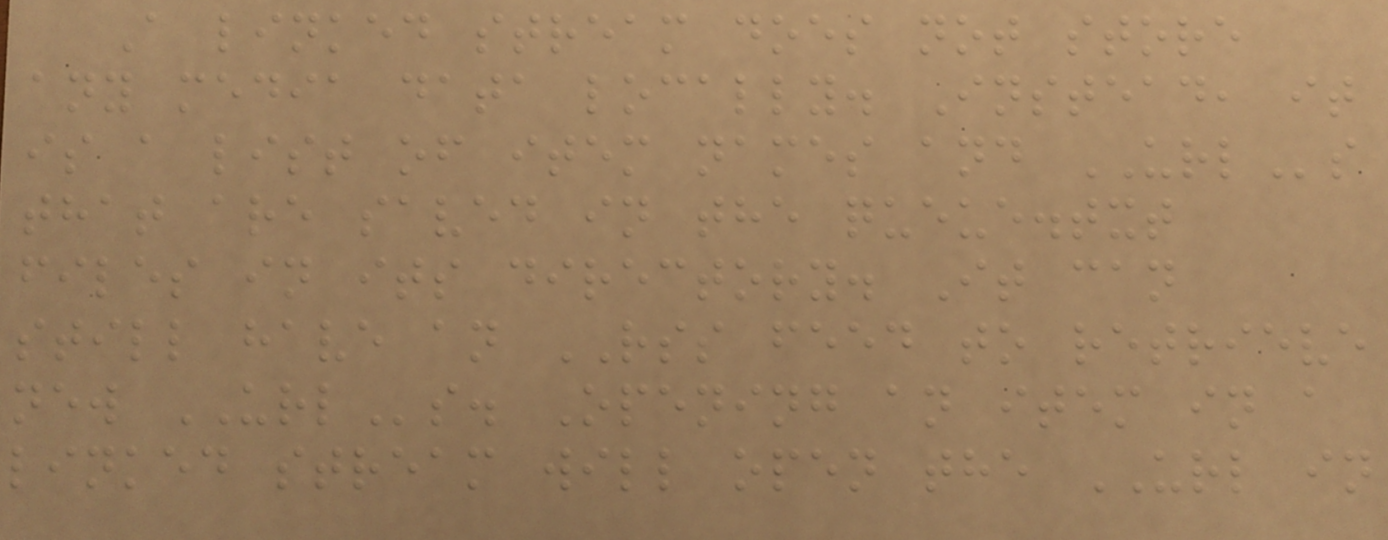A linked stream does not store
any media data locally. Instead, it
is a list of item names and URLs
that are saved in the queue.txt
files in its directory. It can
still have an RSS feed to retrieve
new URLs. Opening an item in a
linked stream will open the URL in
